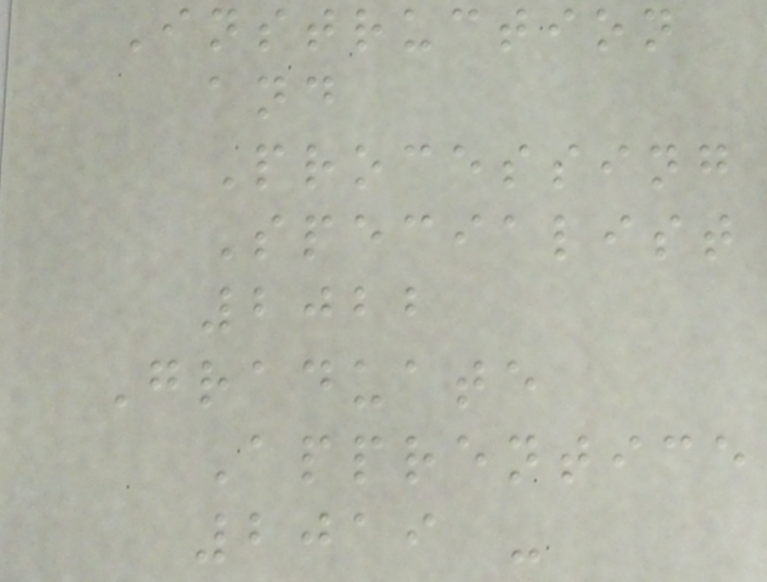Instruction
and
Processing
Specialist
2022
Graduate
Apprentice
2019 -
